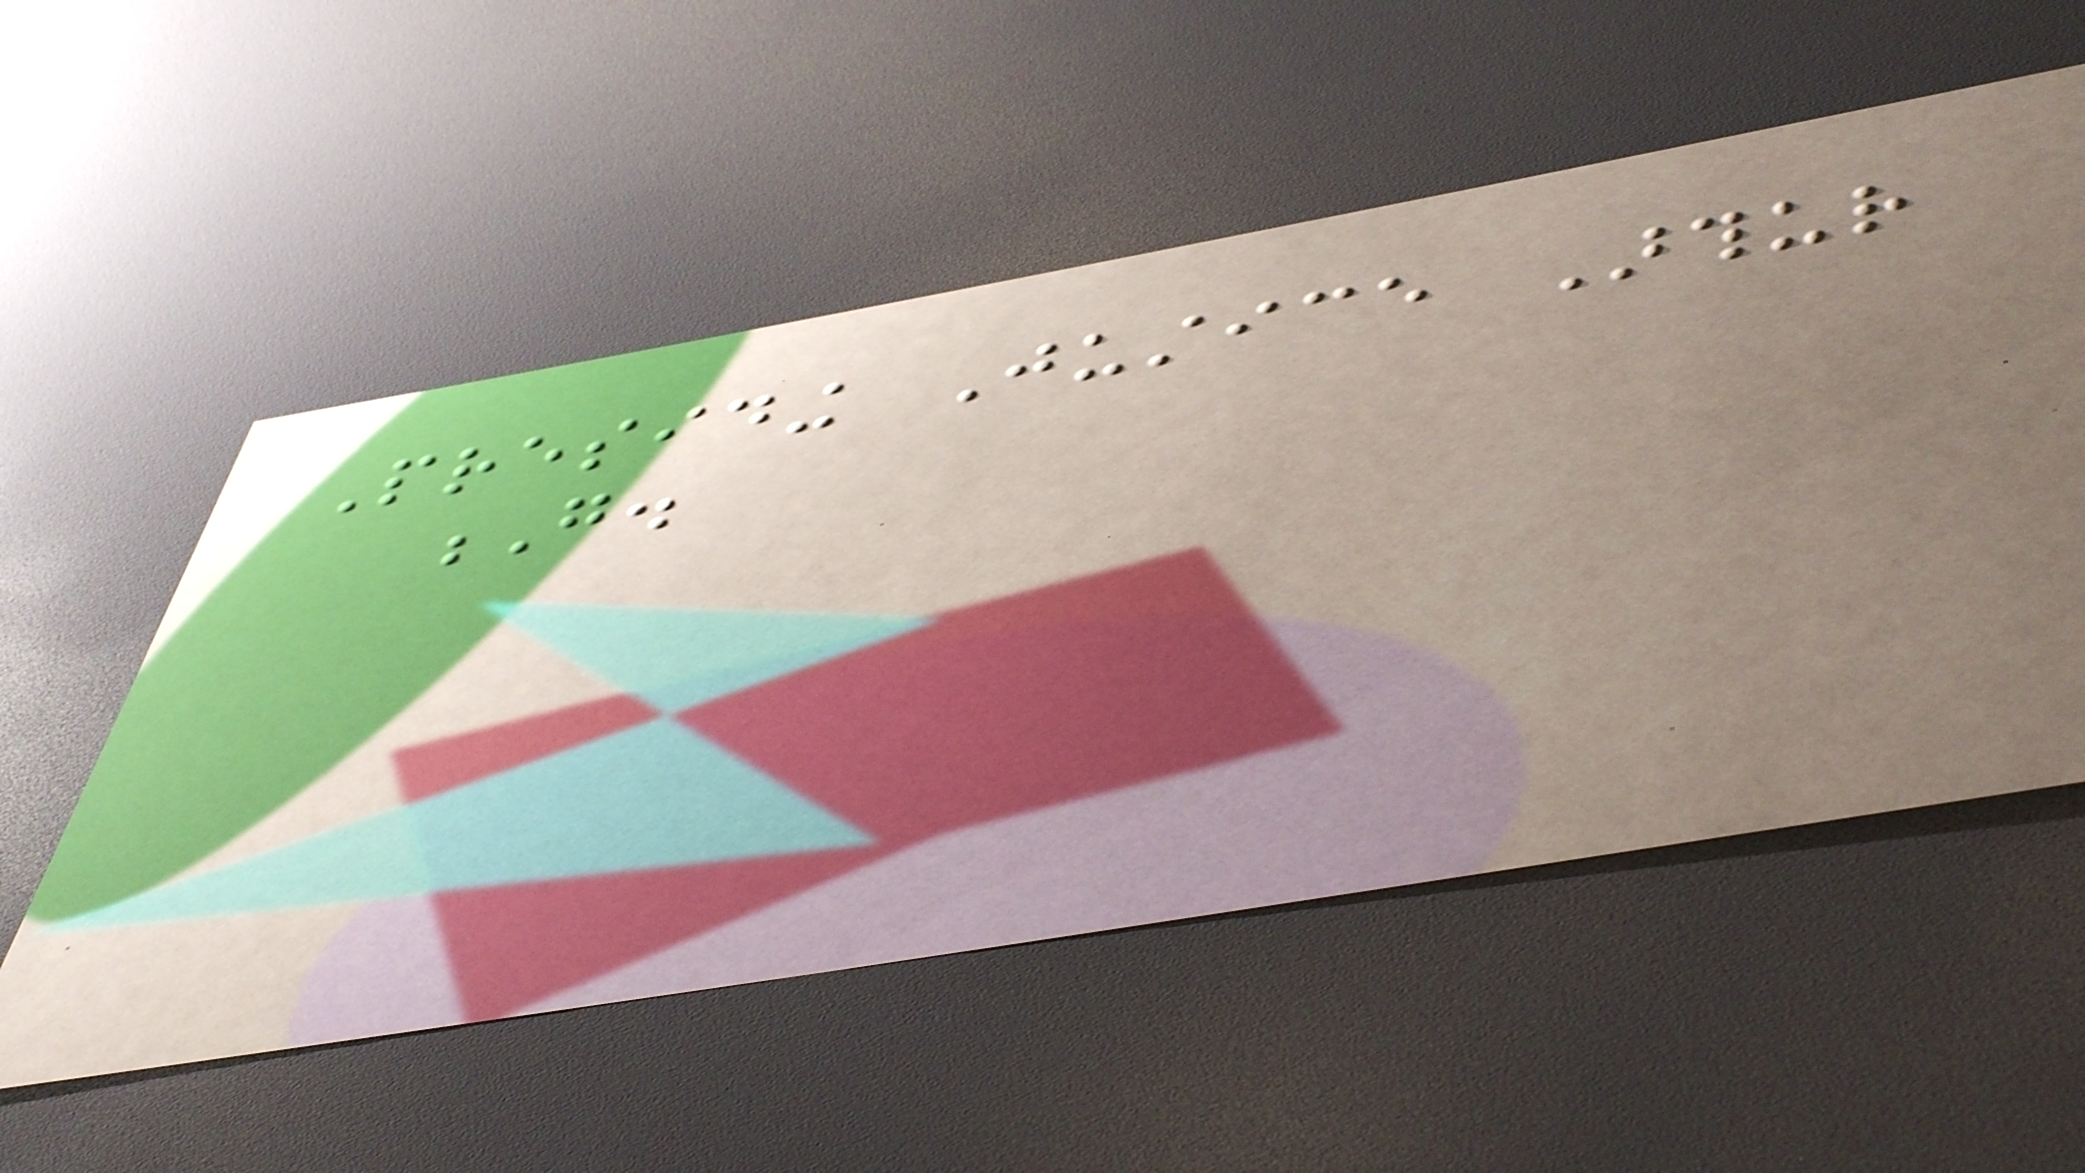Presiding Justice Arthur
G.
